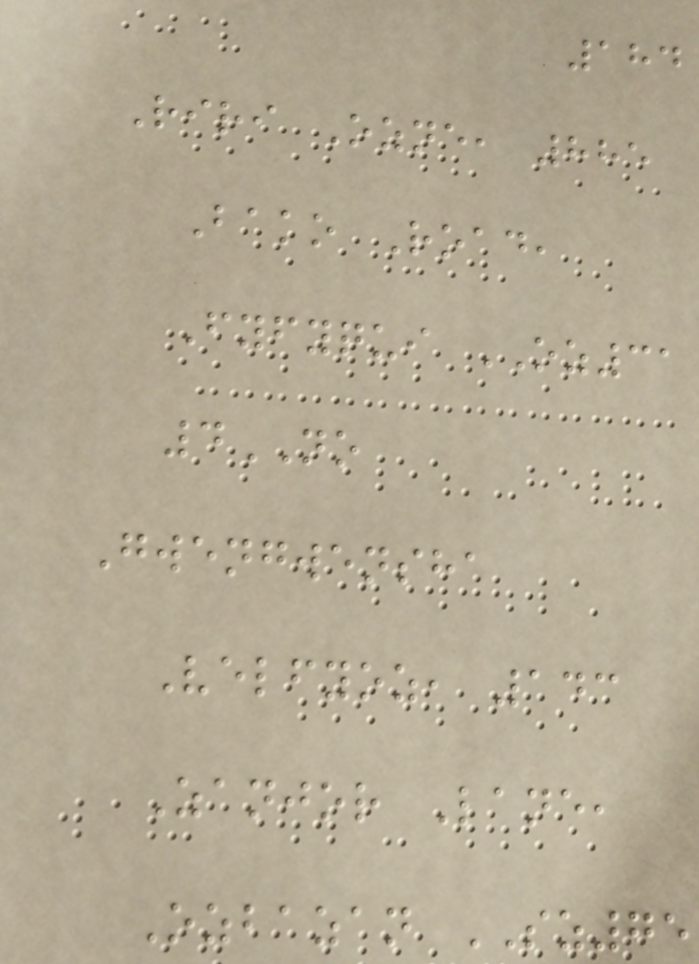184
Riri Ozne, 885
Bako Road,
Fyfyqui OZ31
4NO
Gwengwensha
Velfyoz, 143
Zanjor Lane,
Ozbazan SZ75
